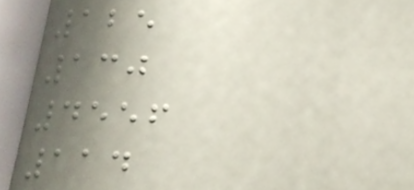125
130
4556
114
